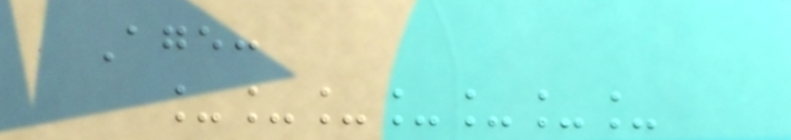Age:
_______
